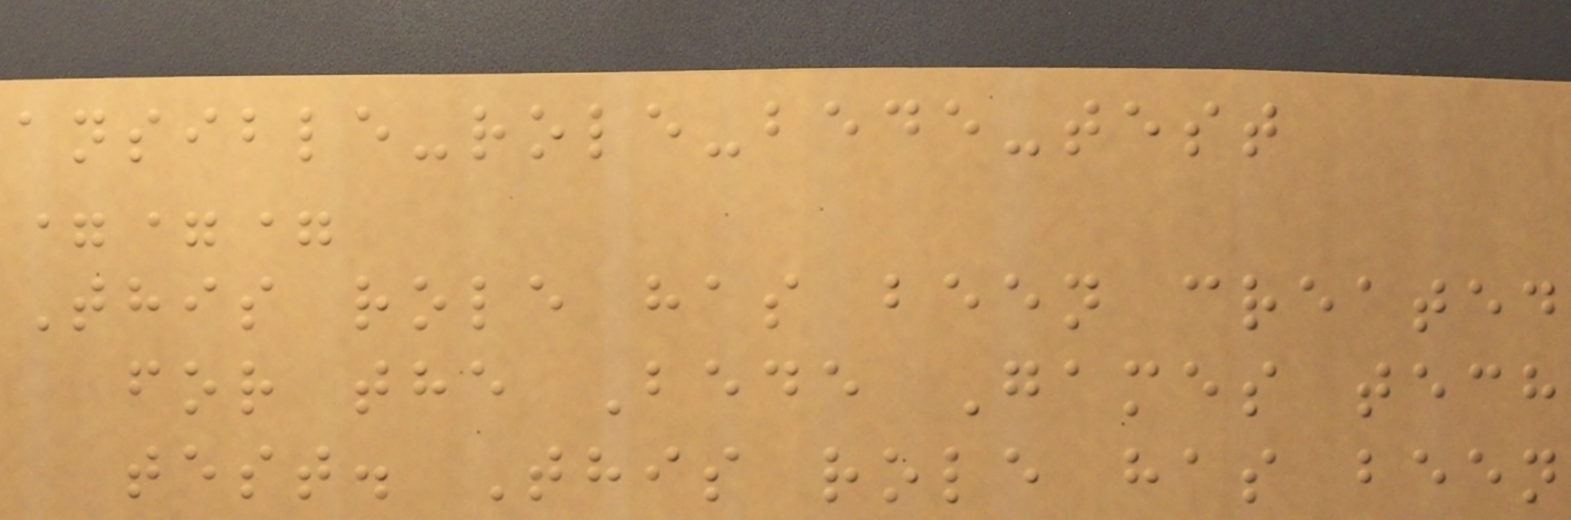ansible-role-bede-test
===
This role has been created
for the Bede Games tech
test. This role has been
